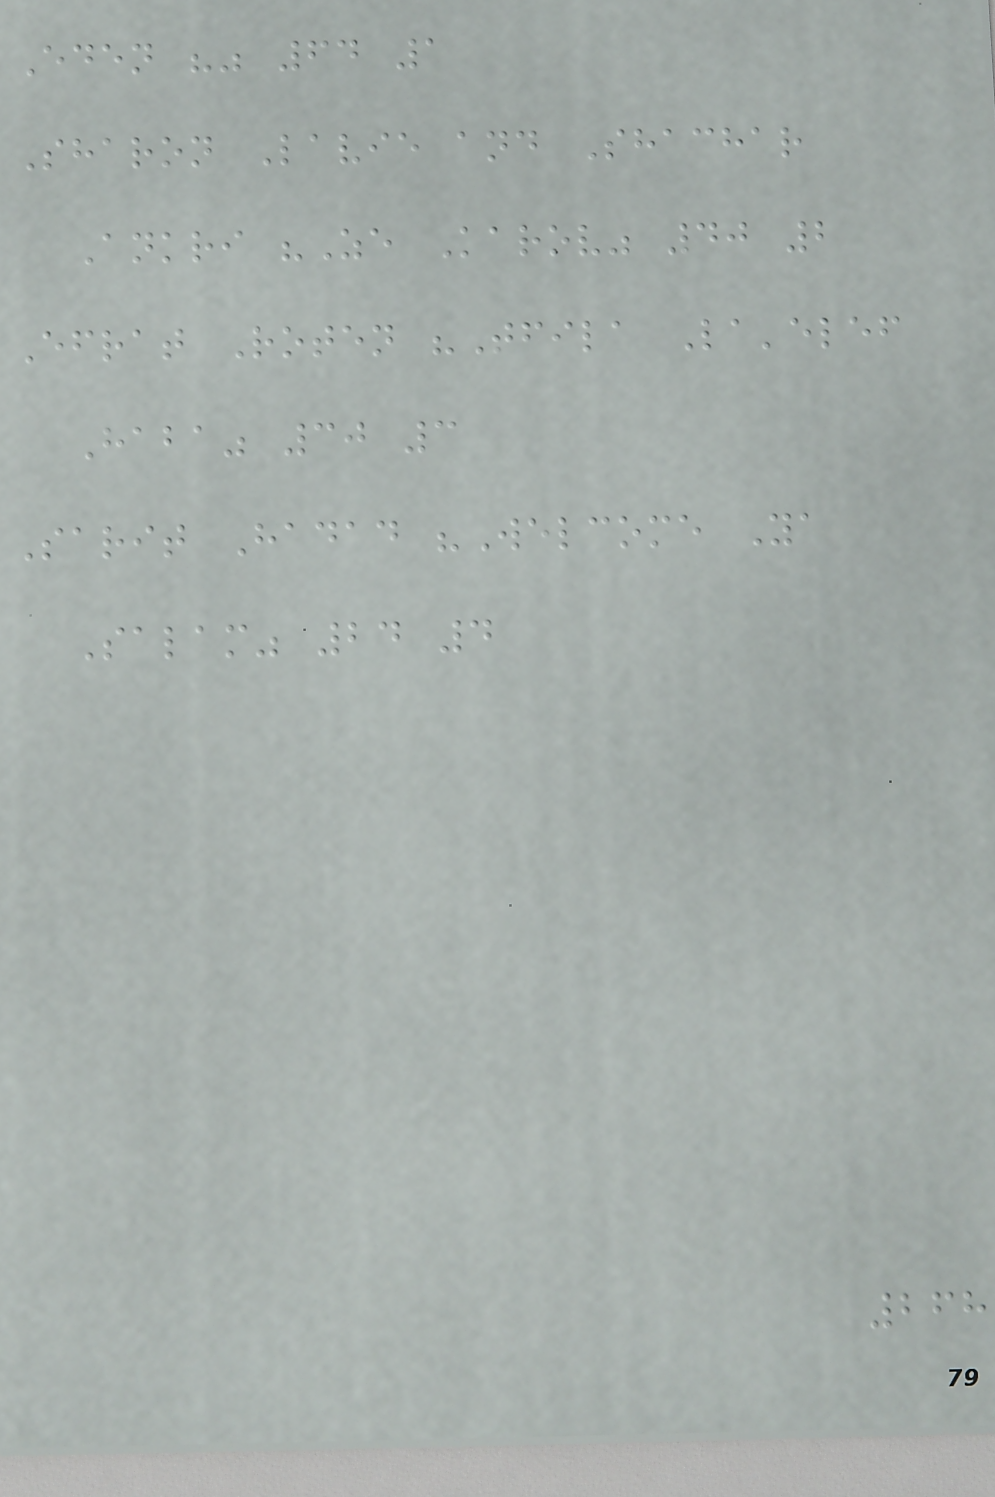Eden "" 64 1
Sharon Lavie and Shachar
Ankri "Ze Karov" 40 2
Efrat Roten "Tfila La'elef
Haba" 30 3
Sarit Hadad "Welcome Ya
Salam" 24 4
268
